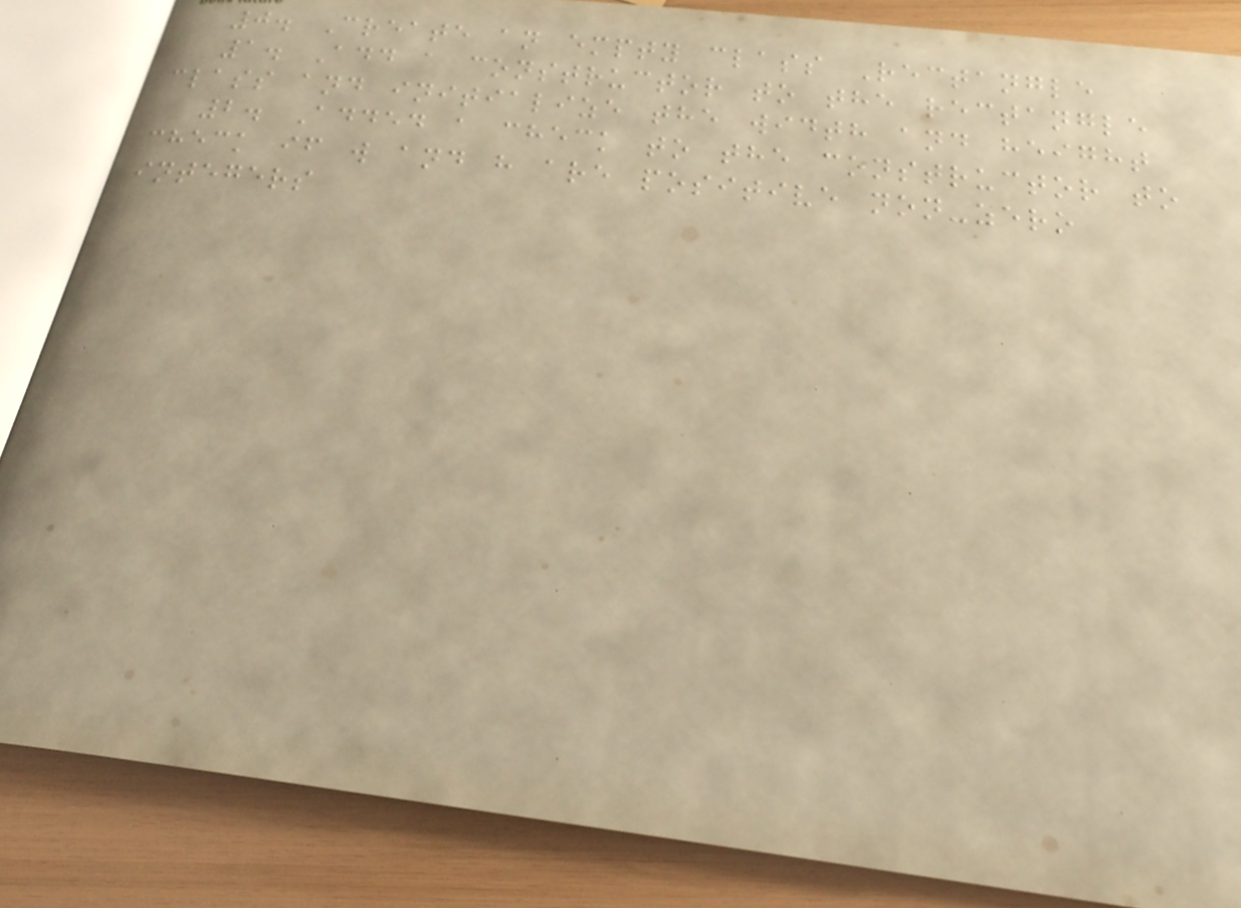0. Create an empty class Rectangle
1. Add a constructor to the rectangle
class and initialize the width and height
2. Added a check to the constructor to
check if w and h are positive non-zero
integers
